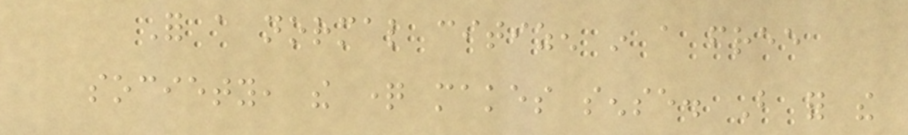For a normal citizen in a free
society, the question makes sense. But for the
